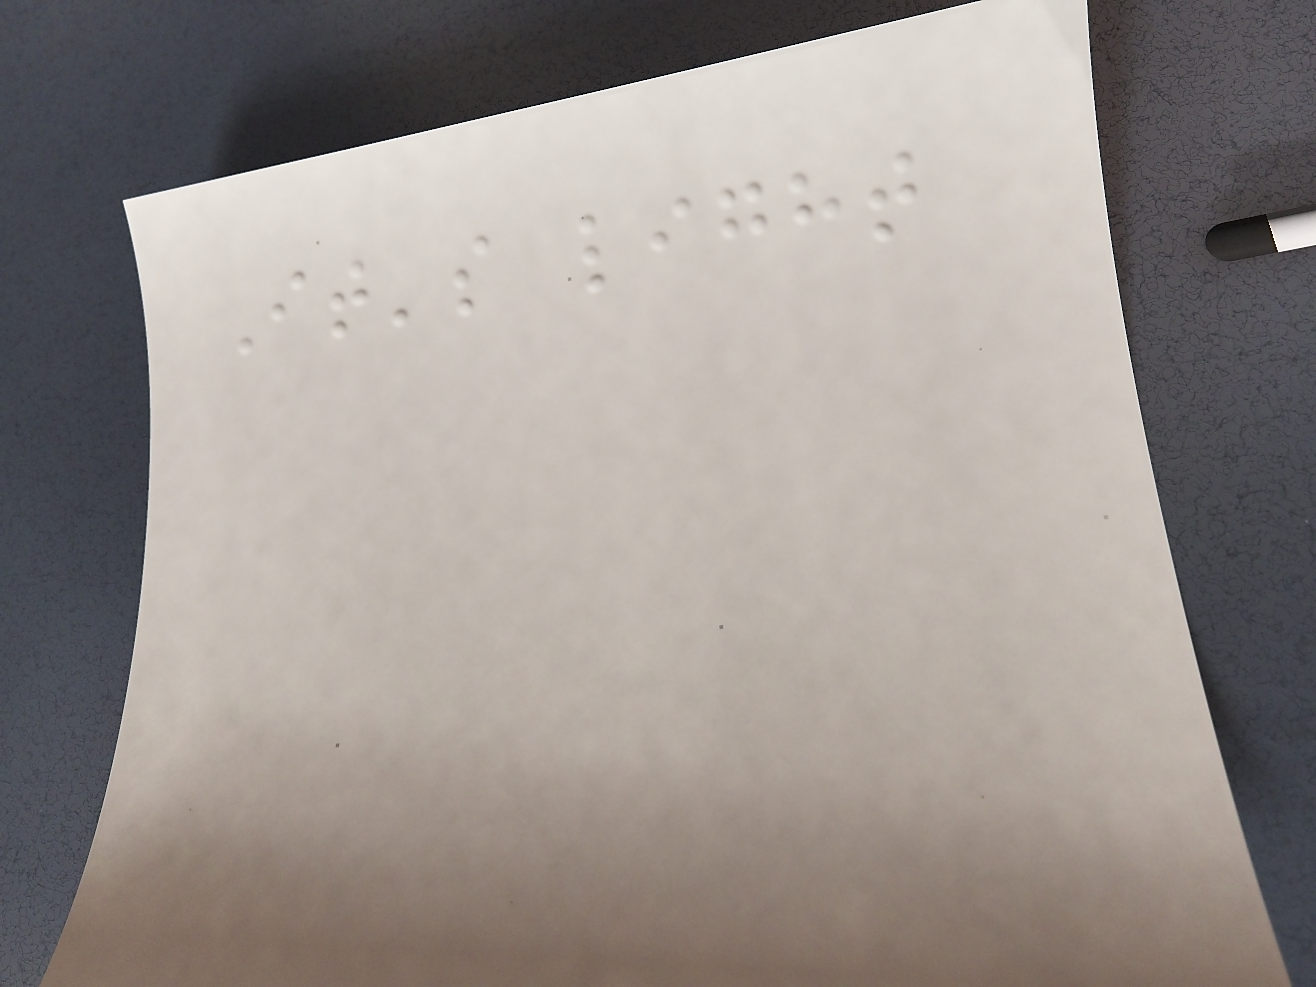It's light
